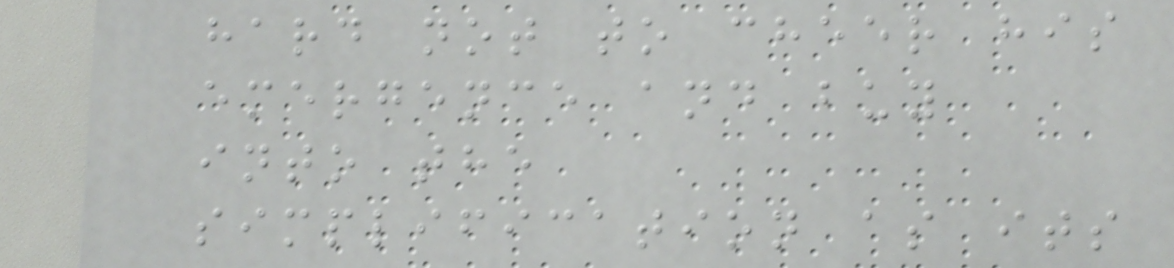hard not to cheer his
emergence and buy
into the
simplification as its
